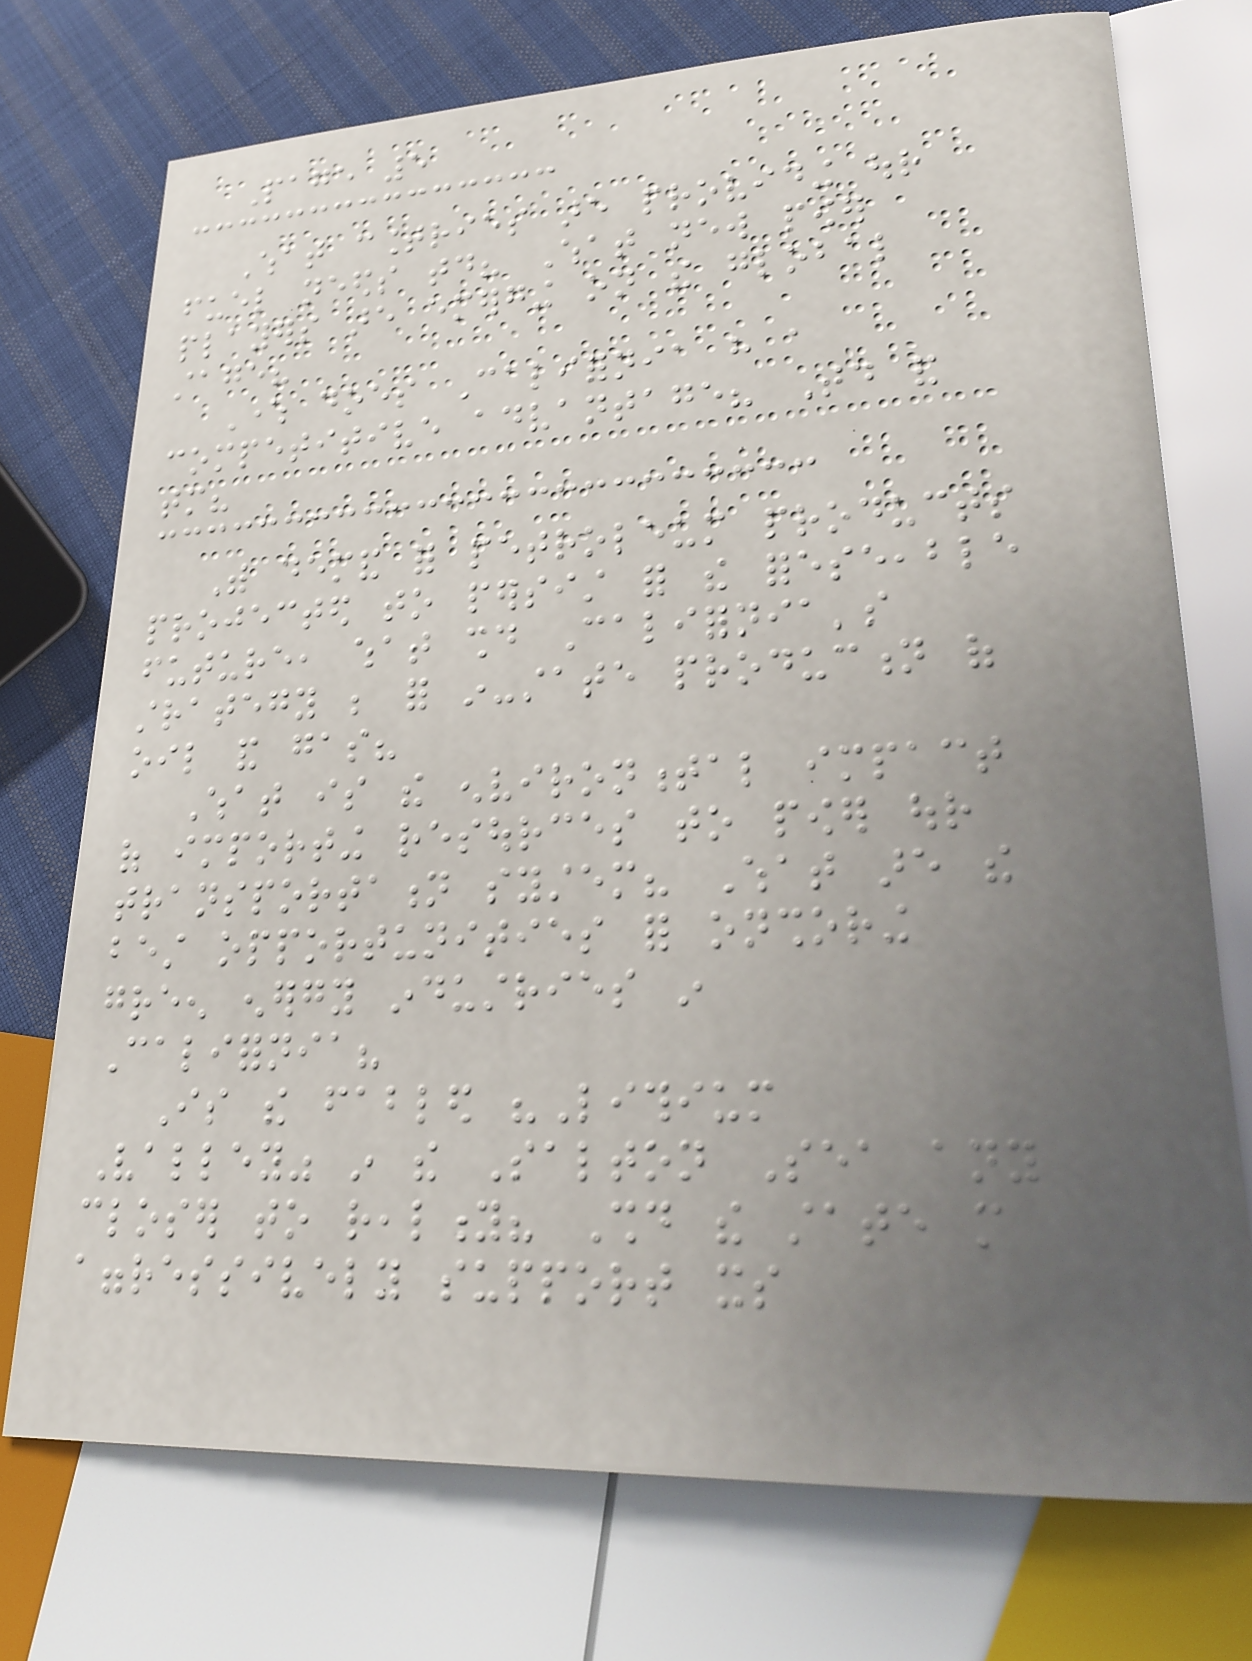Page 5
What countries are providing our
fuel needs today? What new power
players are emerging on the global
stage?
Where does California have a
competitive advantage? Today and
tomorrow?
With demand for petroleum products
projected to persist for the foreseeable
future, what should California's
strategy be for in-state production of
oil and gas?
What is the environmental impact
of importing resources to power our
transportation system? What are the
best opportunities for onshoring
green energy industries in
California?
Is the fabled "Lithium
Valley" in the Salton Sea any
closer to reality? Should the state more
aggressively support its
